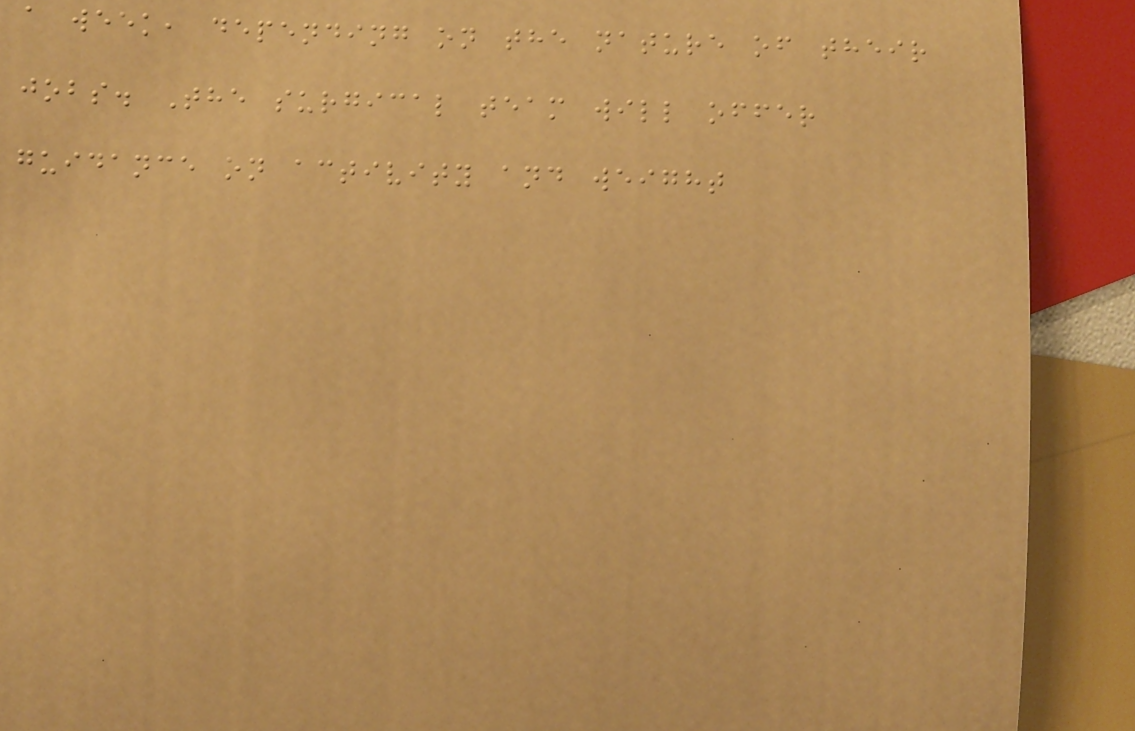a week, depending on the nature of their
jobs. The surgical team will offer
guidance on activity and weight
